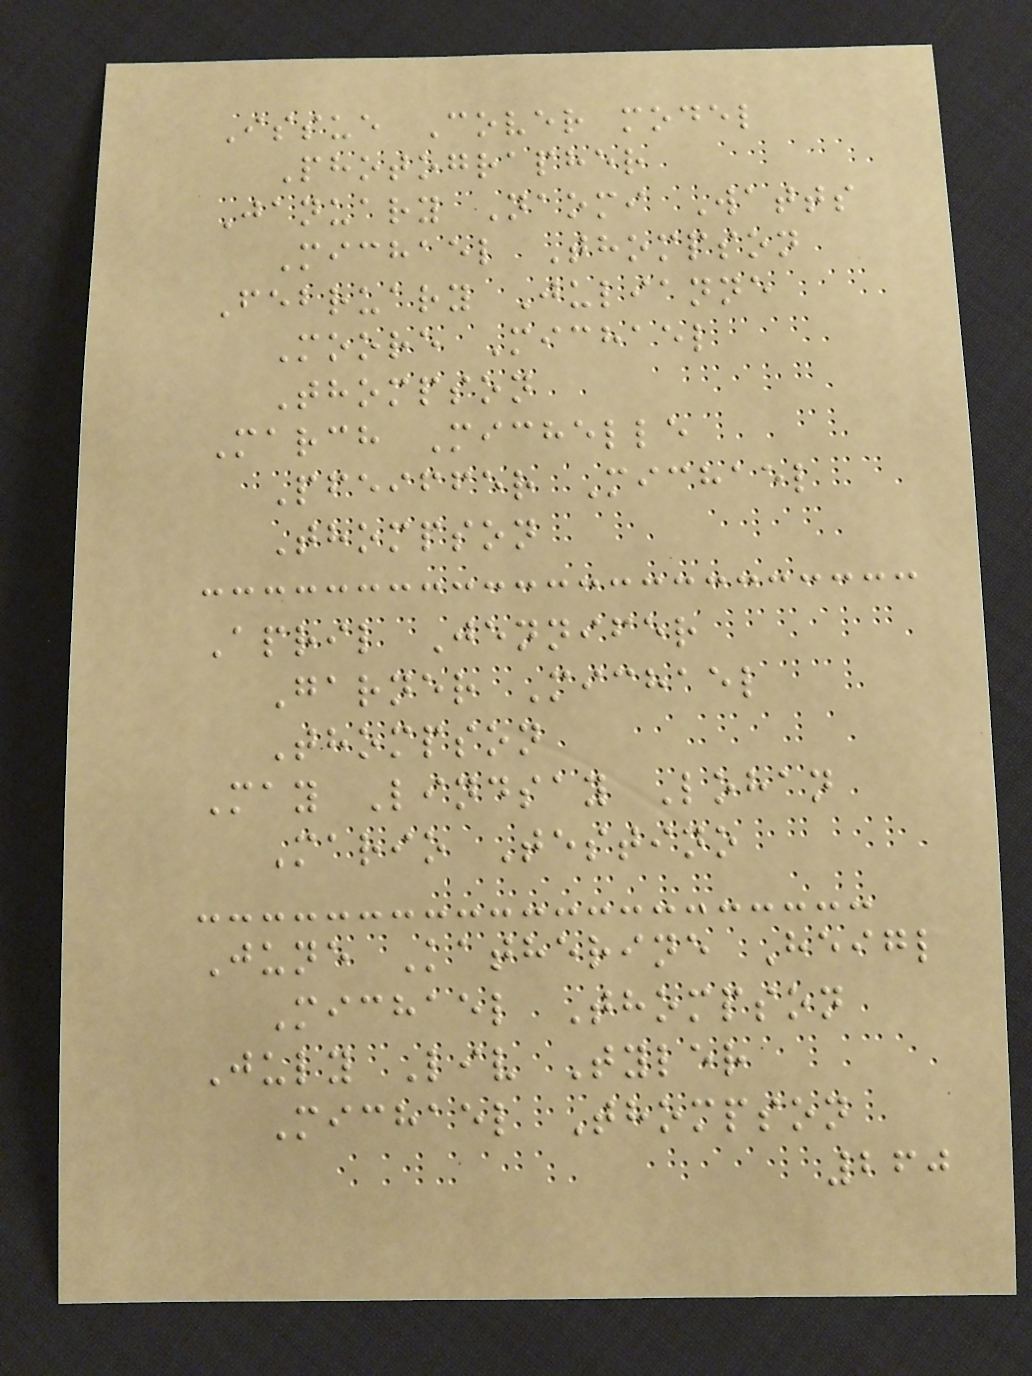Issue Cover model
Photographer
January Naomi Watts
Michael Thompson
February Julianne
Moore Michael
Thompson
March Michelle
Pfeiffer Michael
Thompson
April Jennifer
Garner Michael
Thompson
May Lindsay Lohan
Mario Testino
June Katherine Heigl
Michael Thompson
July Liv Tyler
Michael Thompson
260
